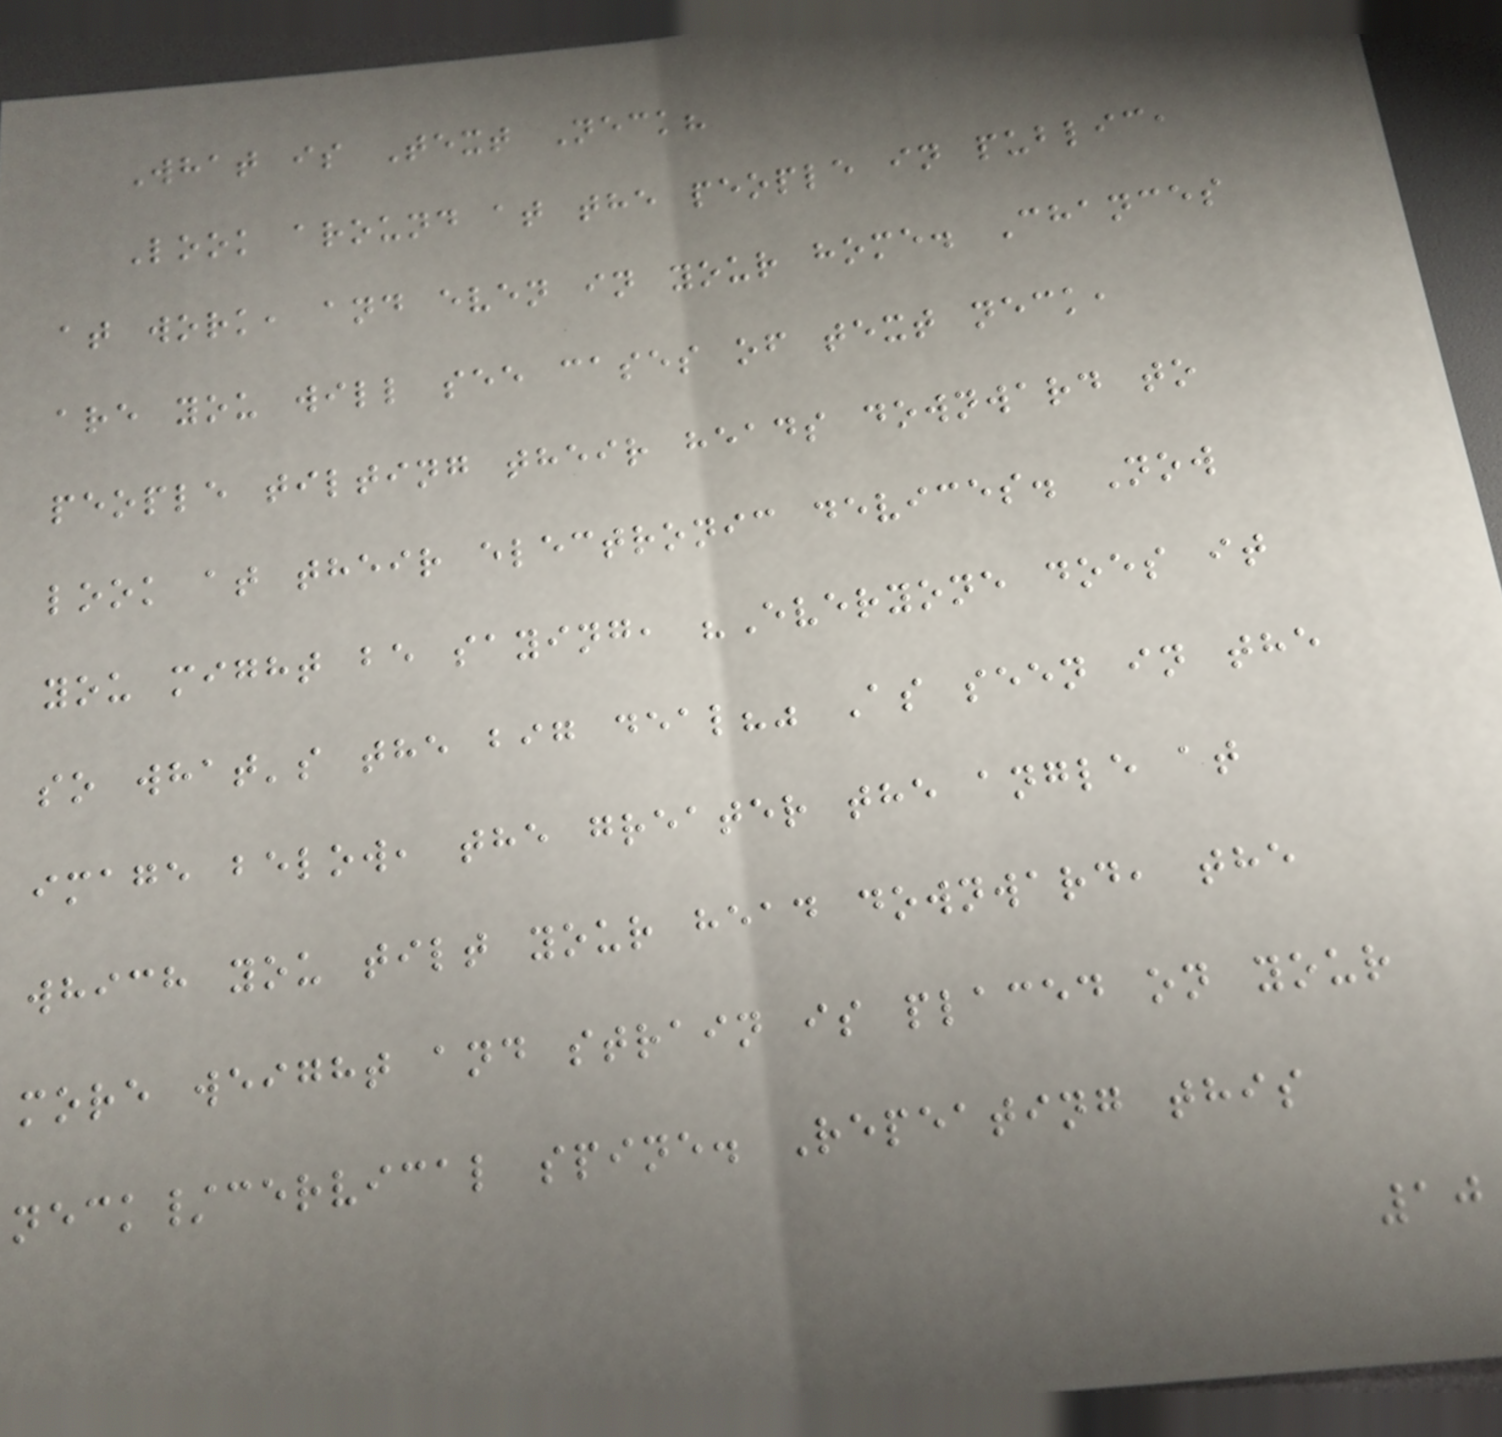What is Text Neck?
Look around at the people in public,
at work, and even in your home. Chances
are you will see cases of text neck,
people tilting their heads downward to
look at their electronic devices. Now
you might be saying, "Everyone does it
so what's the big deal?" As seen in the
image below, the greater the angle at
which you tilt your head downward, the
more weight and strain is placed on your
neck/cervical spine. Repeating this
10
